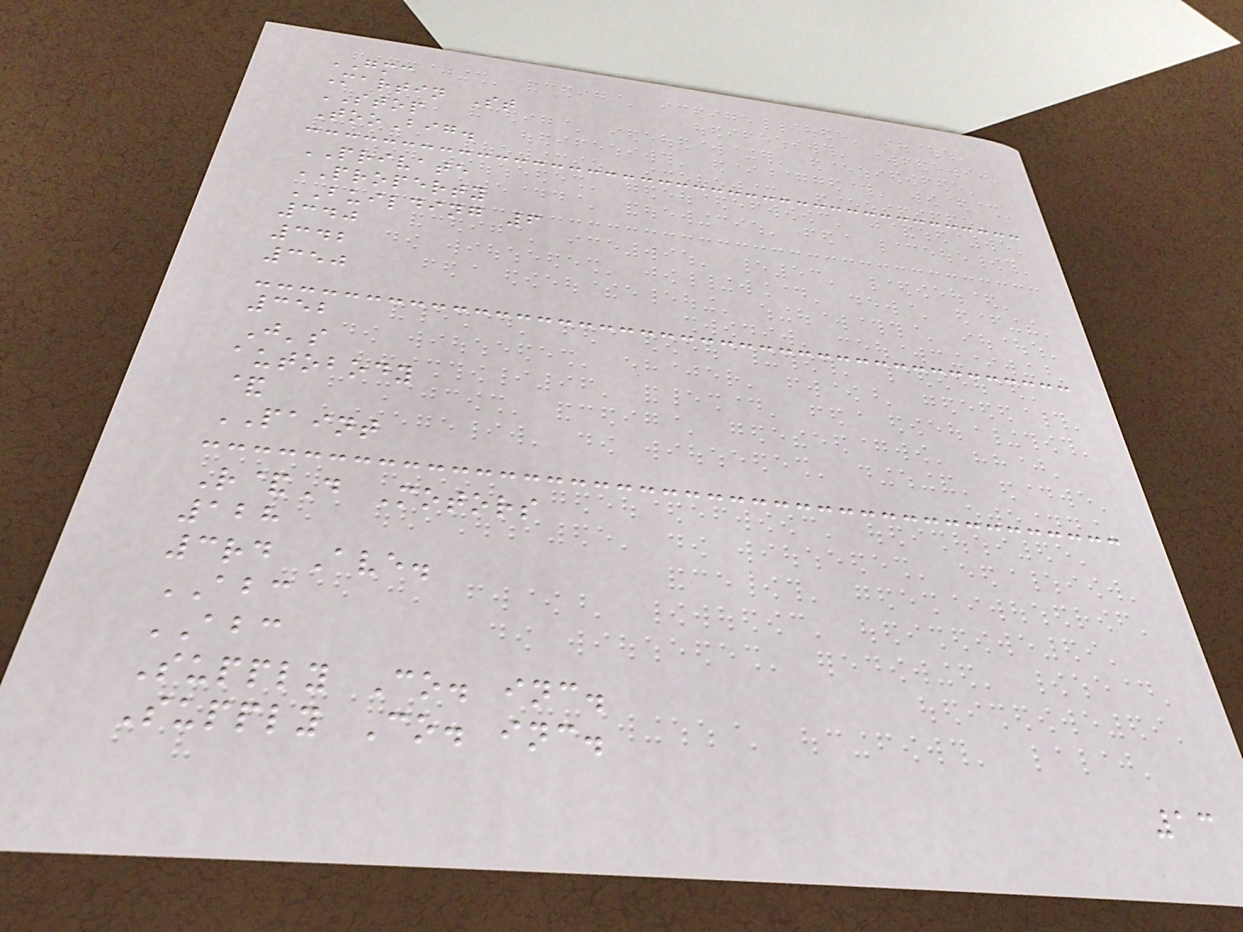GMC
Martin St
STOP
TooBig.
PRIVATE
PROPERTY
BUILDING 6
340
342
350
352
J's
autobody
&
PAINT
R&D Motors
128
3rd Ave.
ABC
ABC
Supply Co. inc.
Supply Co. inc.
13
